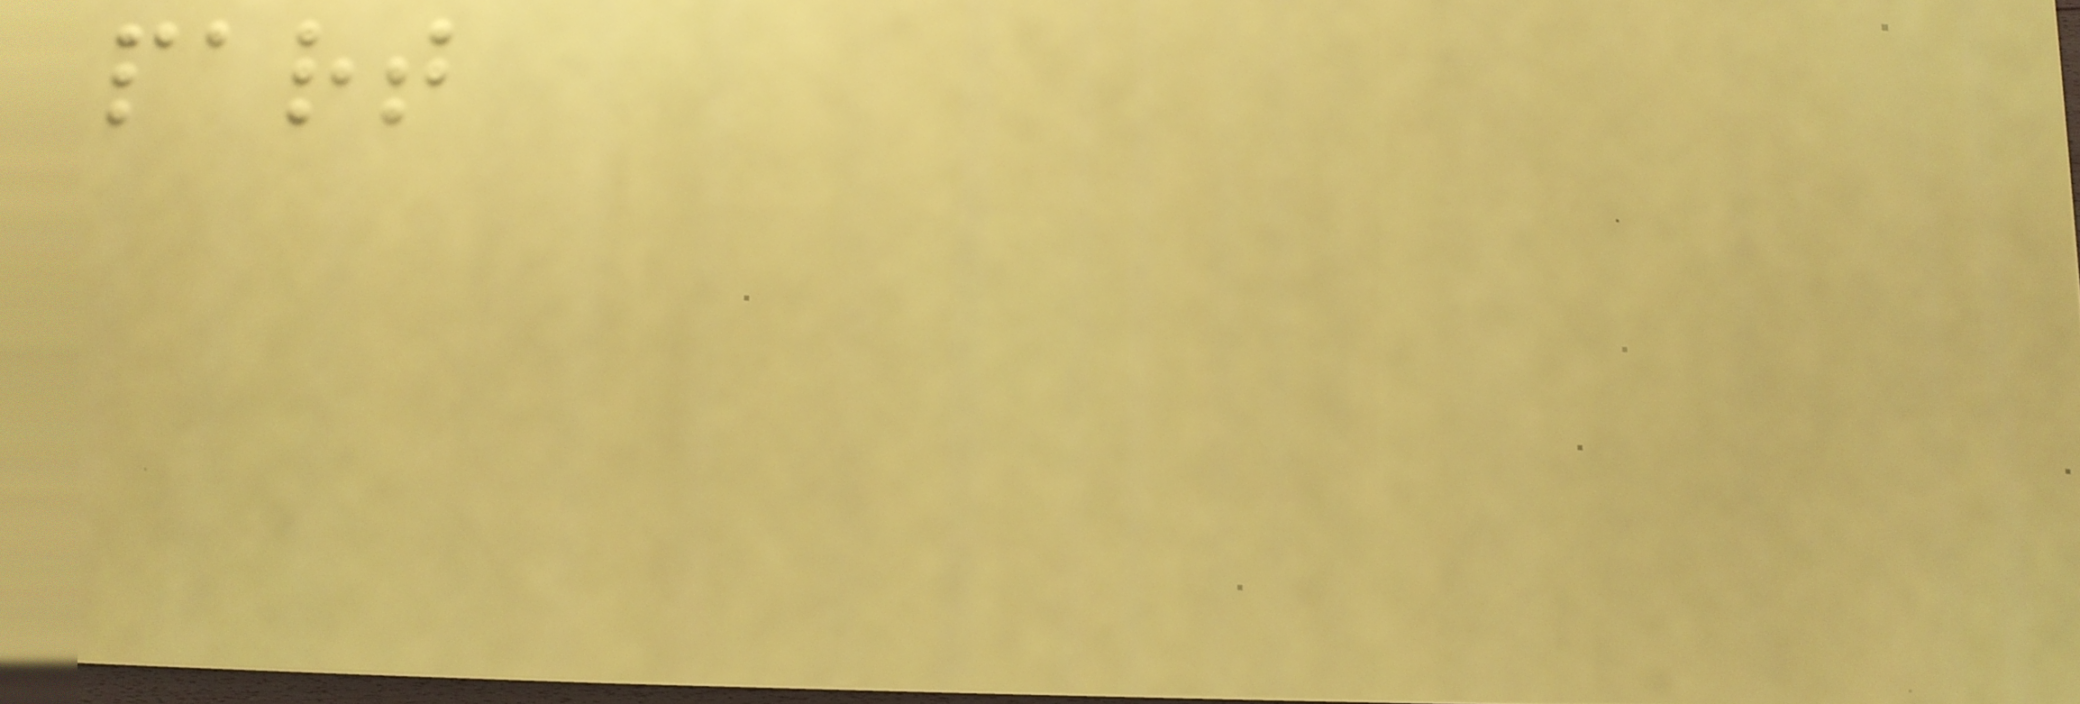part
